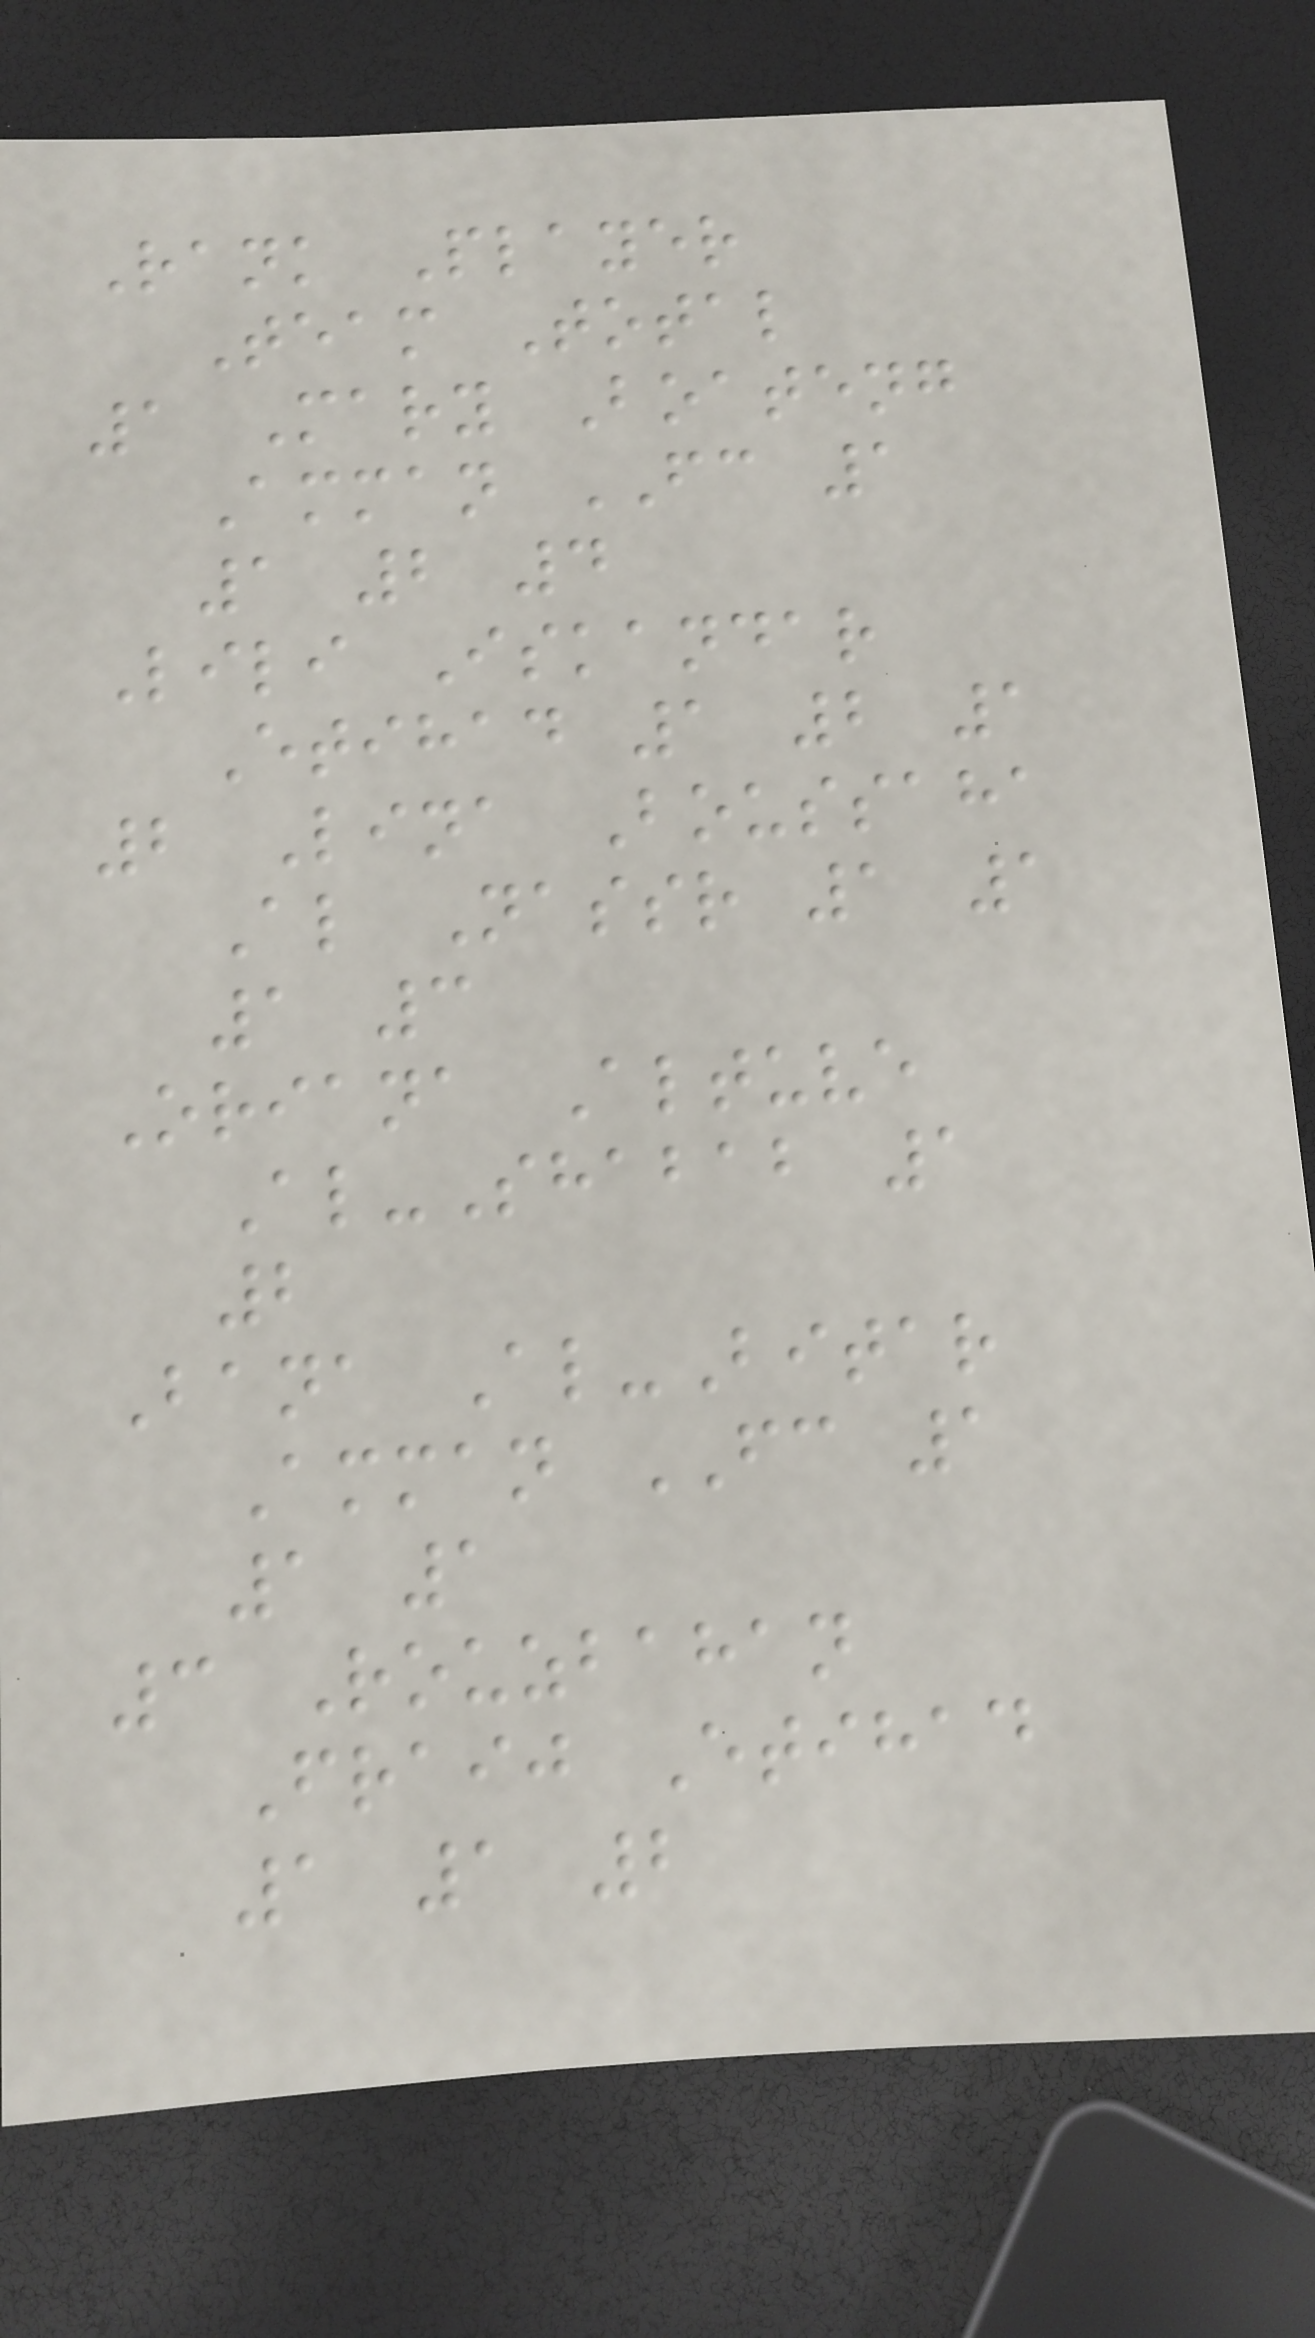Rank Player
Team Total
1 Mary Boateng
Amman FC 1
1 2 4
Lili Iskandar
Etihad 1 2 1
2 Lina Boussaha
Al Nassr 1 1
1 3
Oriana Altuve
Al-Shabab 1
2
Bana Al-Bitar
Amman FC 1
1 1
3 Rouzbahan
Fraij Etihad
1 1 2
